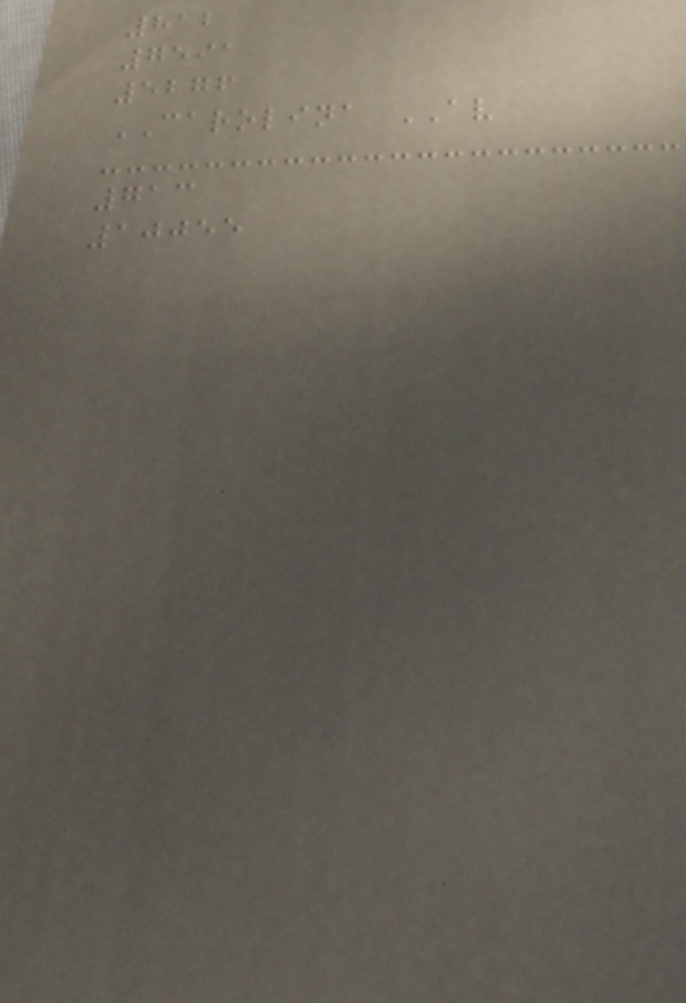812
7591
5276
CAROLINA AV
713
10055
